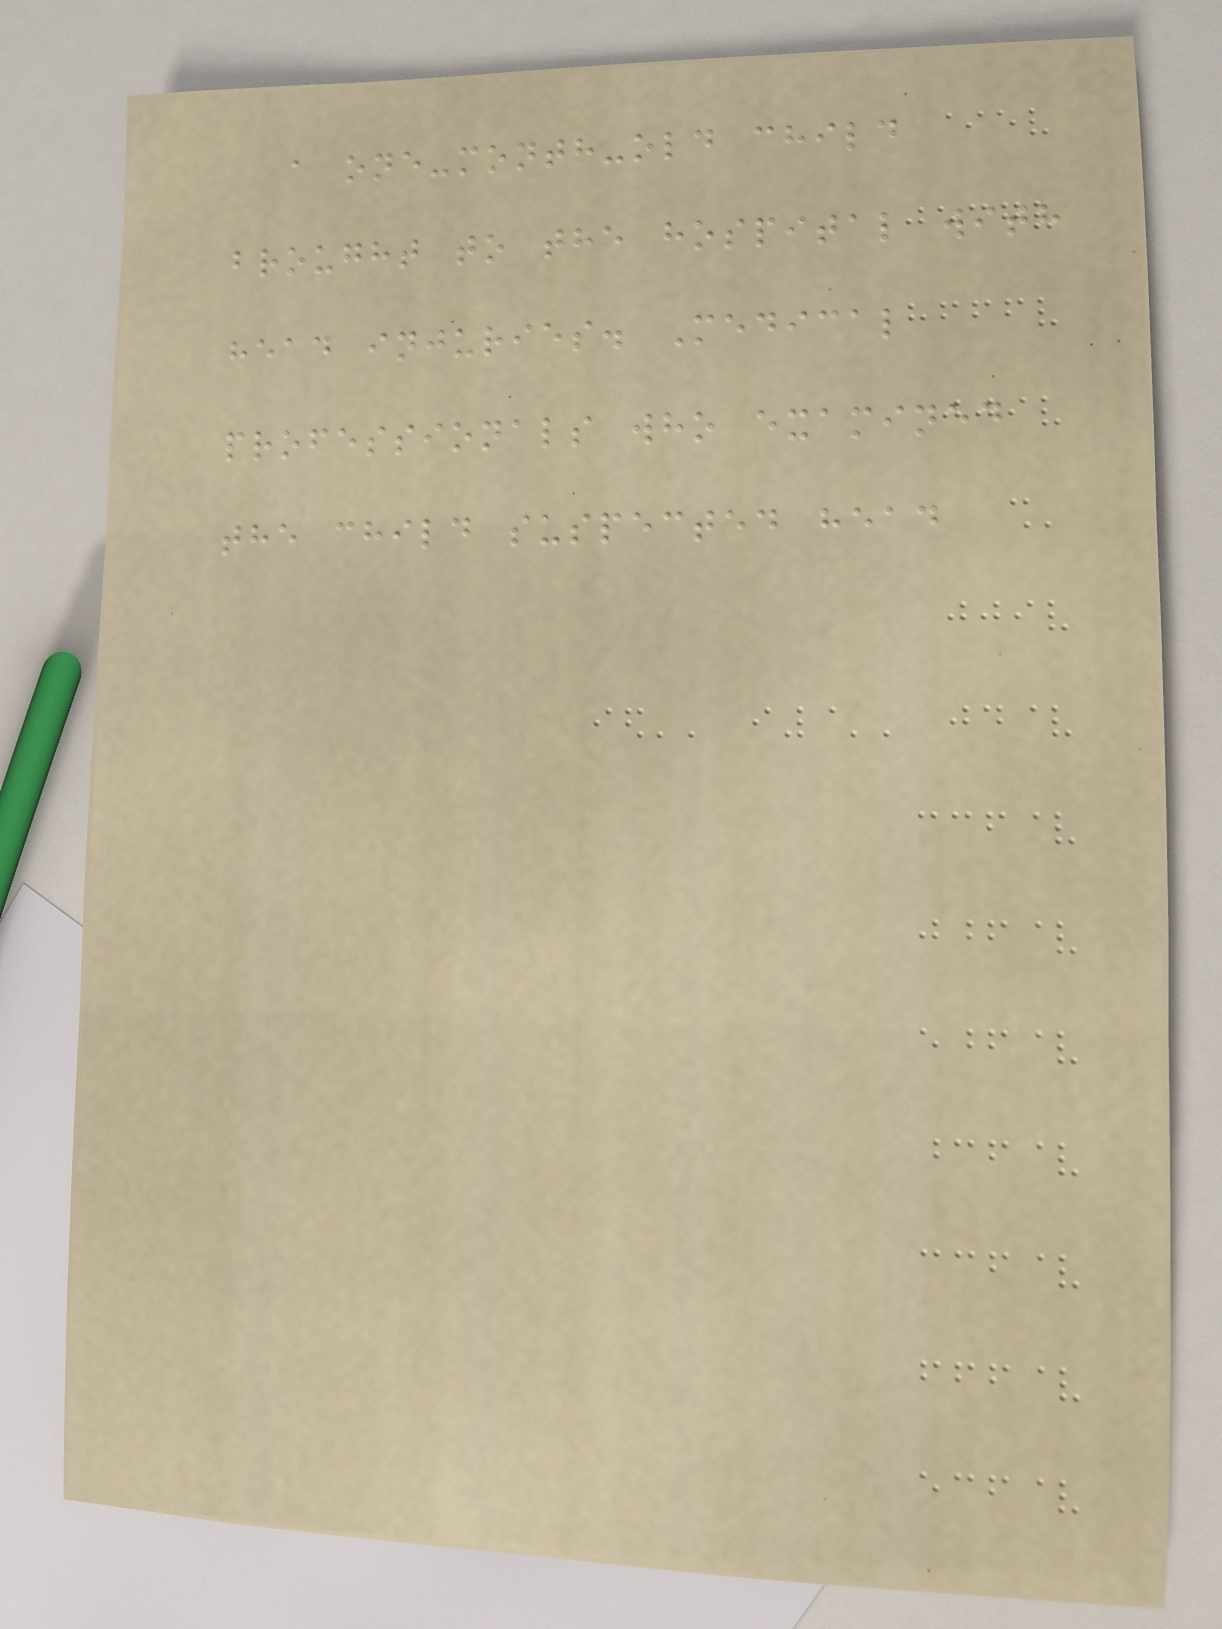a one-month-old child
brought to the hospital with
head injuries. Medical
professionals who examined
the child suspected head
